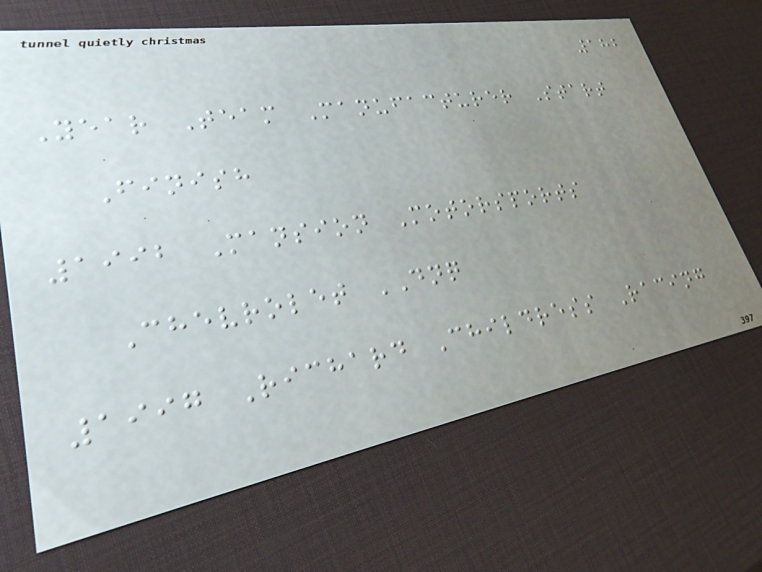182
Year Team Manufacturer Start
Finish
1992 Mansion Motorsports
Chevrolet DNQ
1997 Richard Childress Racing
